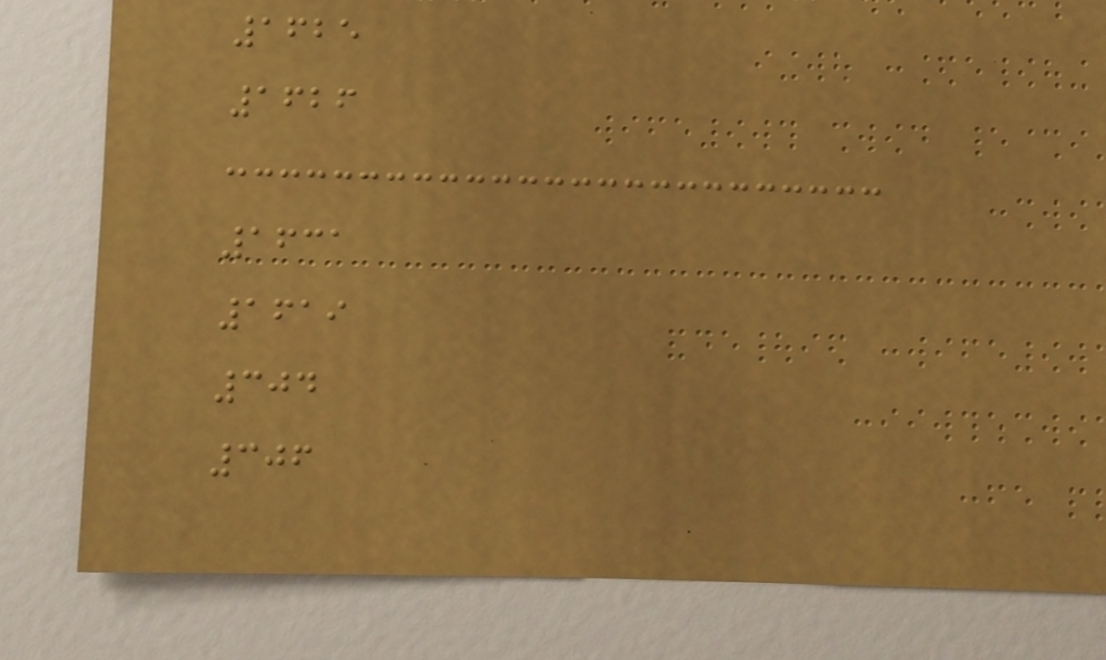1625
1626
1631
1619
304
306
